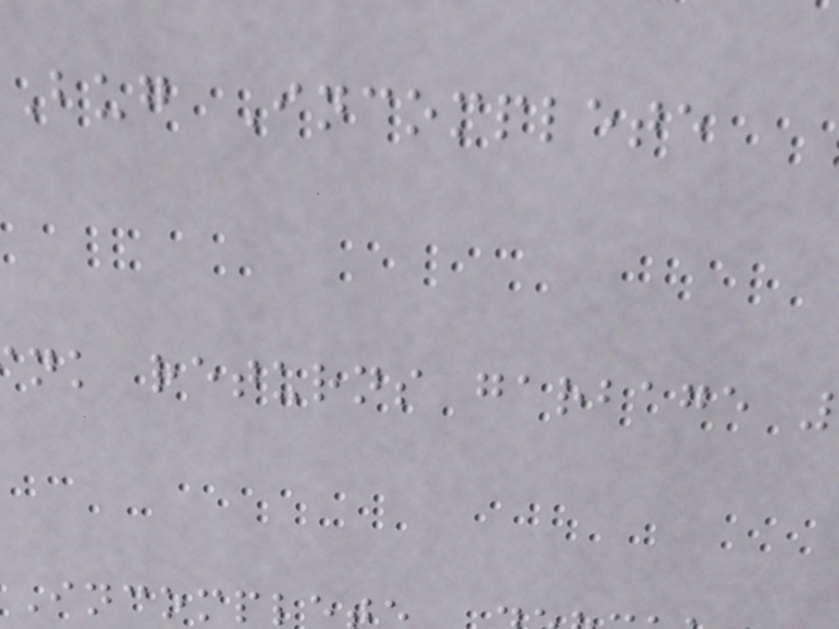Bug Incomplete
nk returns garbage
